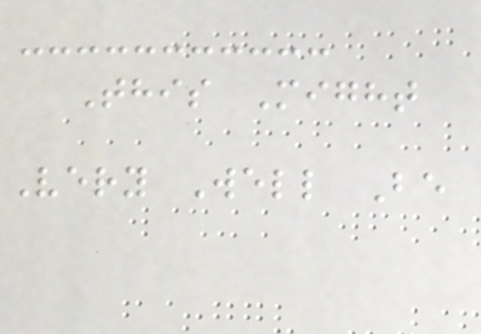This Might
Very Well Be
